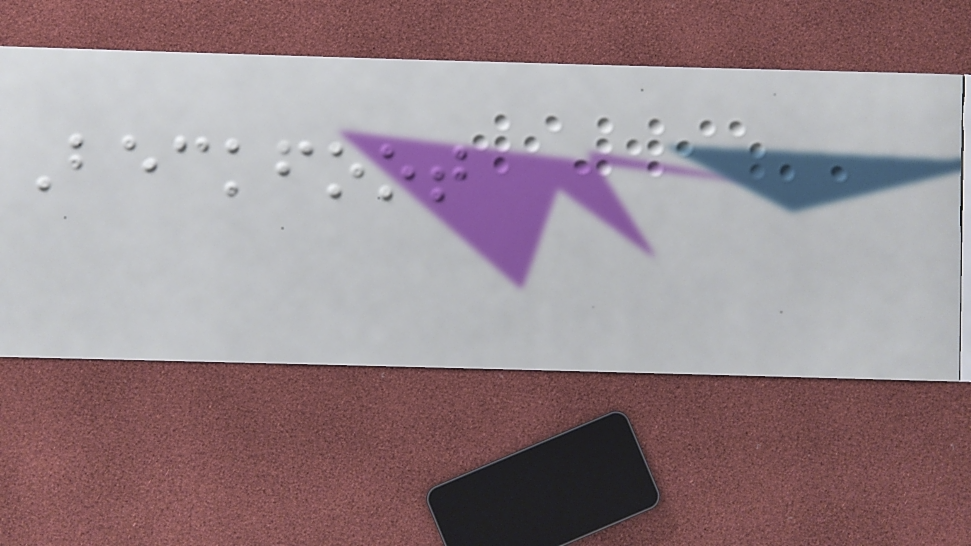Beckfoot
